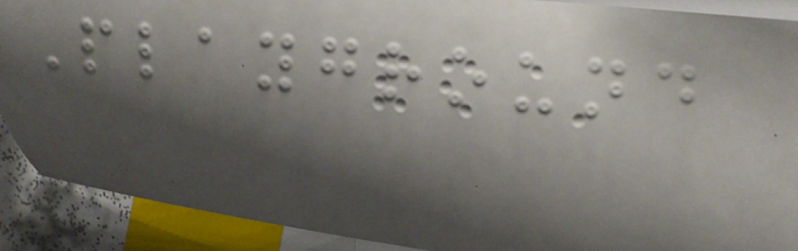Playground
